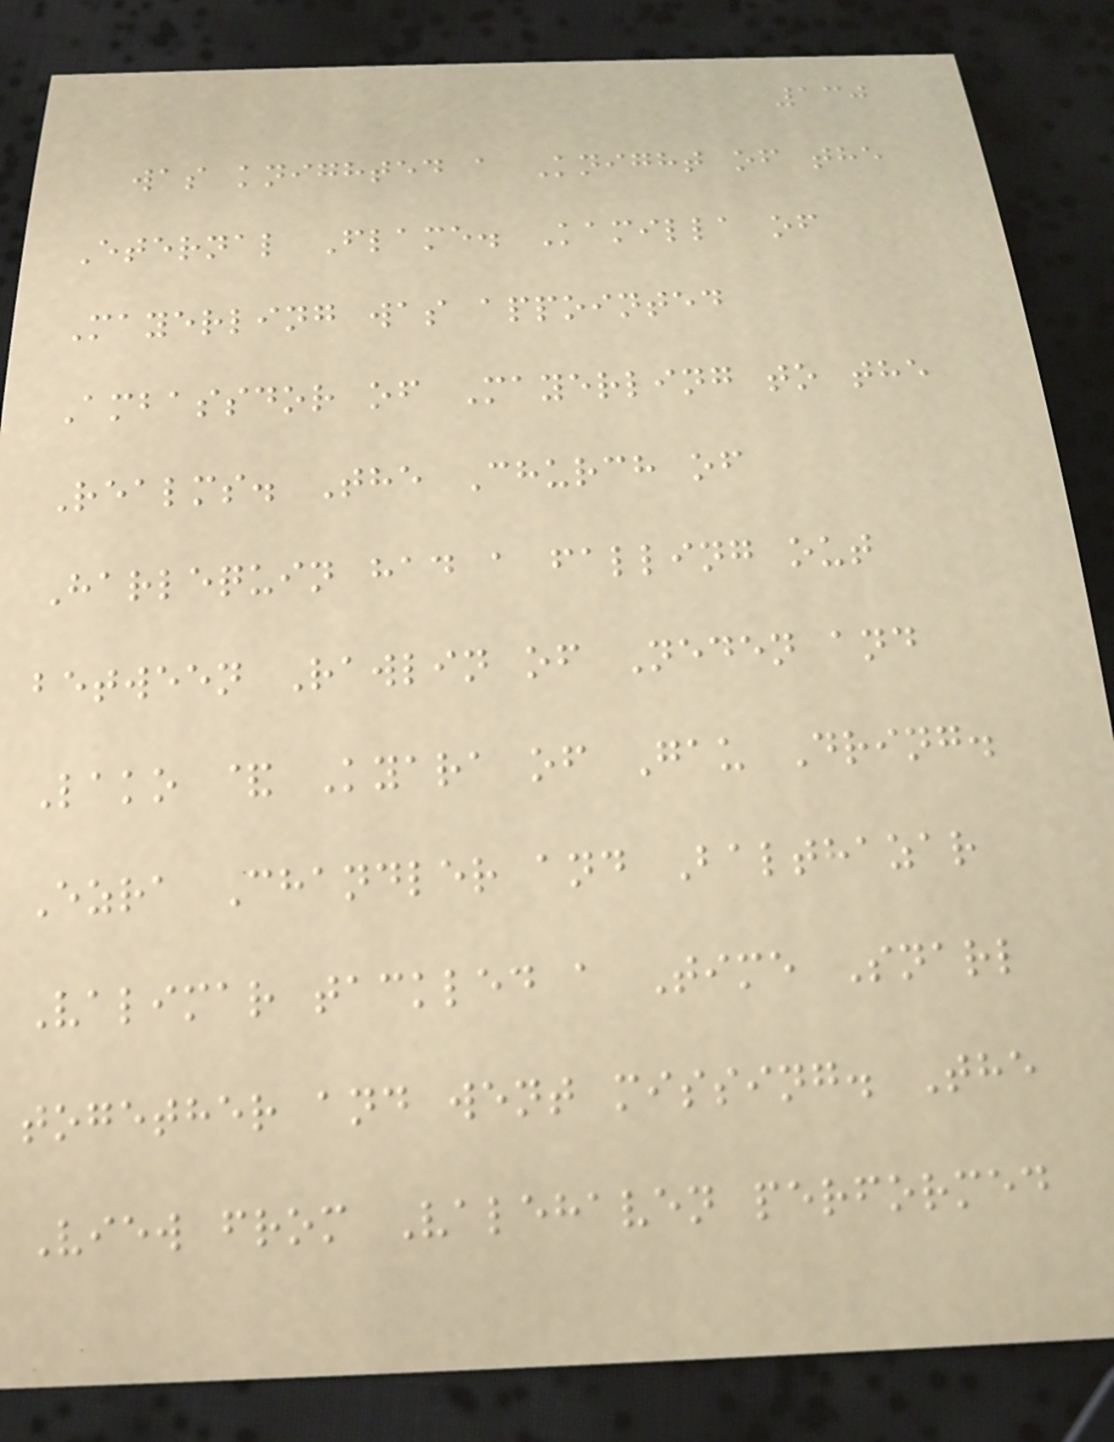130
was knighted a Knight of the
Eternal Flame. Kamilla of
Mayerling was appointed
Ambassdor of Mayerling to the
Realms. The Church of
Harlequin had a falling out
between Rawlin of Neden and
Lako & Kyara of Gau Dring.
Ezra Chandler and Balthazar
Valimar tackled a Time Snarl
together and went missing. The
View from Valehaven performed
